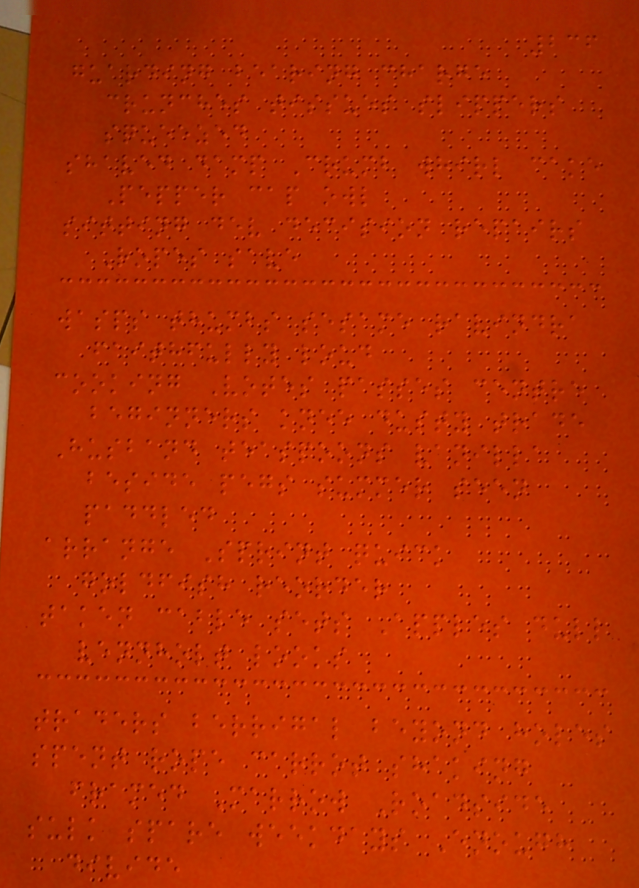236
guarding bearing charge
crunches tissues slippers
squeezed
shaved damp Crumb whirl cake
Pepper cap owl
sitting dev decision repairs
Ropes save
wasps thumbs sesame ravindra
faithfully loud
cooking Votes passes centre
beginners knee dusty trade
Husband teaspoons vanilla
beside pegs summer seen
paddled
arrange Sprint quick
goldfish reorder
taken cable sets Apples dull
vennholt looks
traders berrigal beyond holes
spent rope carrot shaking
framed Marrow Roadside
sulk spare weekdays Enough
divide
